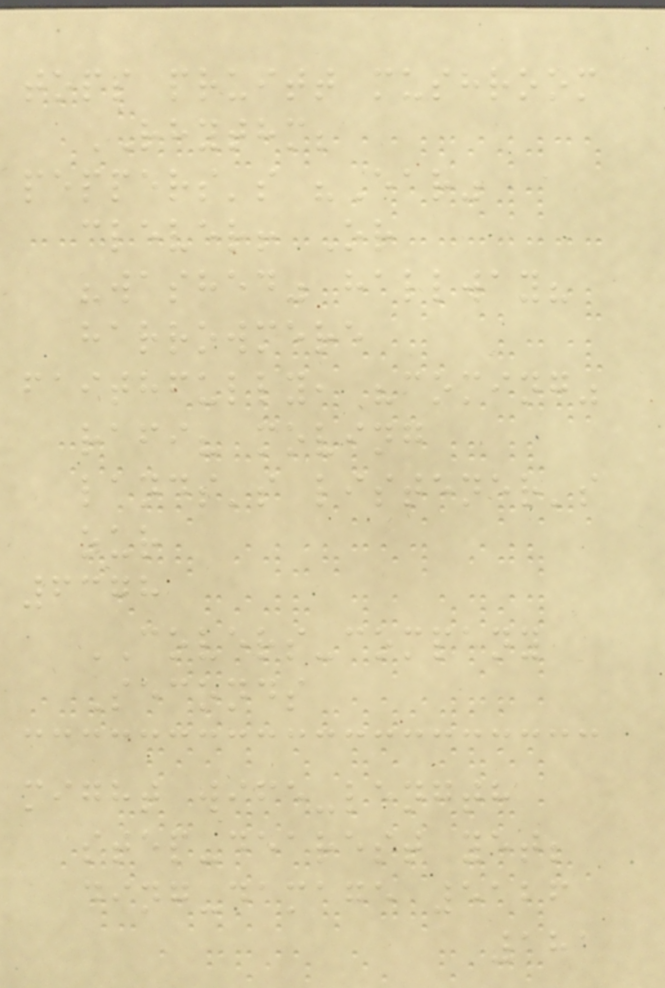tops pruitt mushroom
RHYTHM;
peppers's "Ear"
clever! Or
"washed" hallway?
harrowmere
faithfully, "coming"
rafi? moving
lands's listener's
our
6378
COVERS-company
Seconds
might wife-length
step-dearest yet;
ding-damage 5126
181
